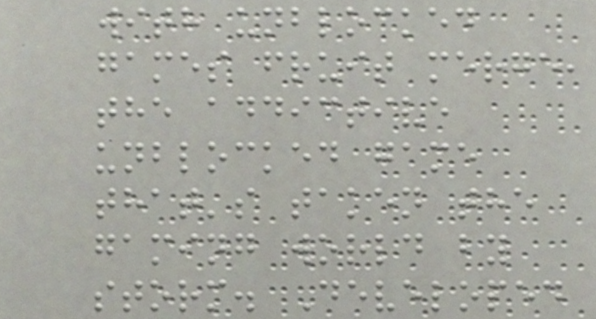with unblocked
games fruit merge,
the addictive
unblocked game
that's taken the
gaming world by
storm. Developed
